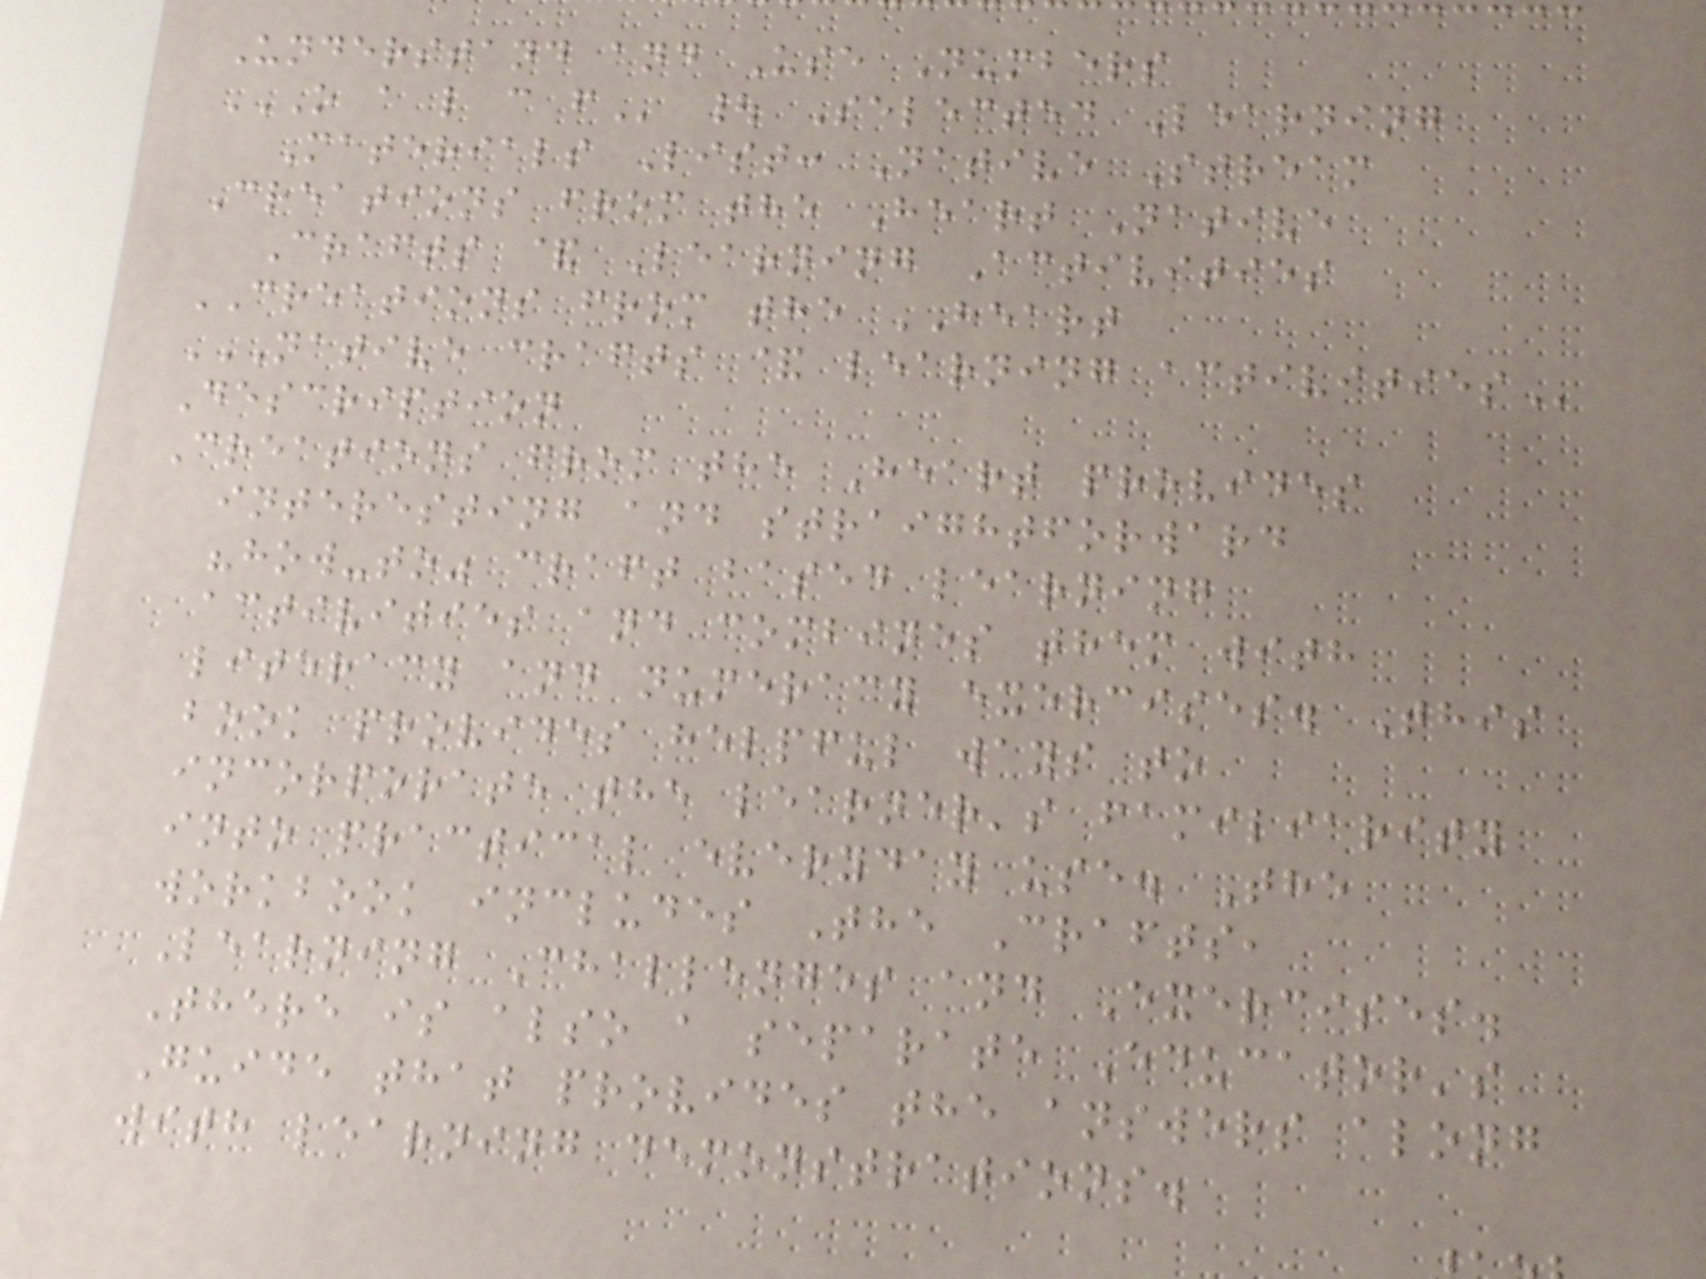Understand and Use Numbers
O A L C F | Selected Learning
Materials List: Native Stream
Creations from the Heart Native
Crafts & Learning Activities
CREATIONS from the HEART
NATIVE CRAFTS & LEARNING ACTIVITIES
Description
Creations from the Heart provides
interesting and straightforward
"how-to" craft based learning
activities and combines them with
literacy and numeracy exercises. This
book provides helpful ways to
incorporate the learner's familiarity
into practical everyday use. The
workbook includes The Crafts,
Learning Challenges and Exercises.
There is also a separate Educator's
Guide that provides the answers along
with learning demonstrations.
